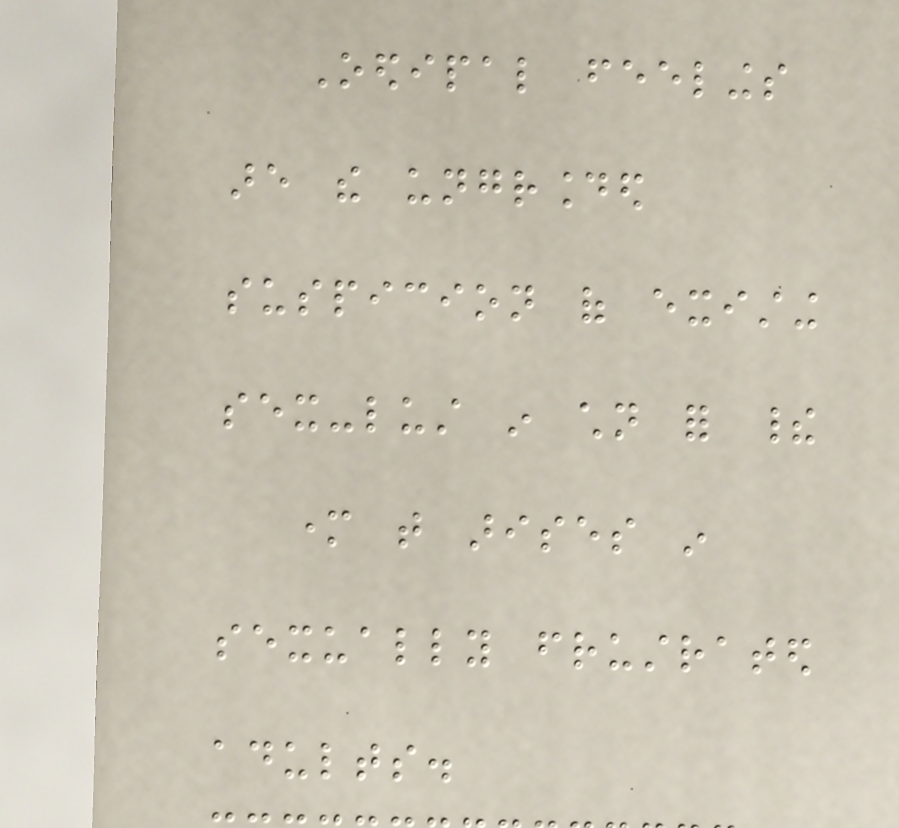Oedipal feelings
are the ungrounded
suspicion of existing
sex-lust in children for their
mother that arises in
sexually frustrated
adults.
